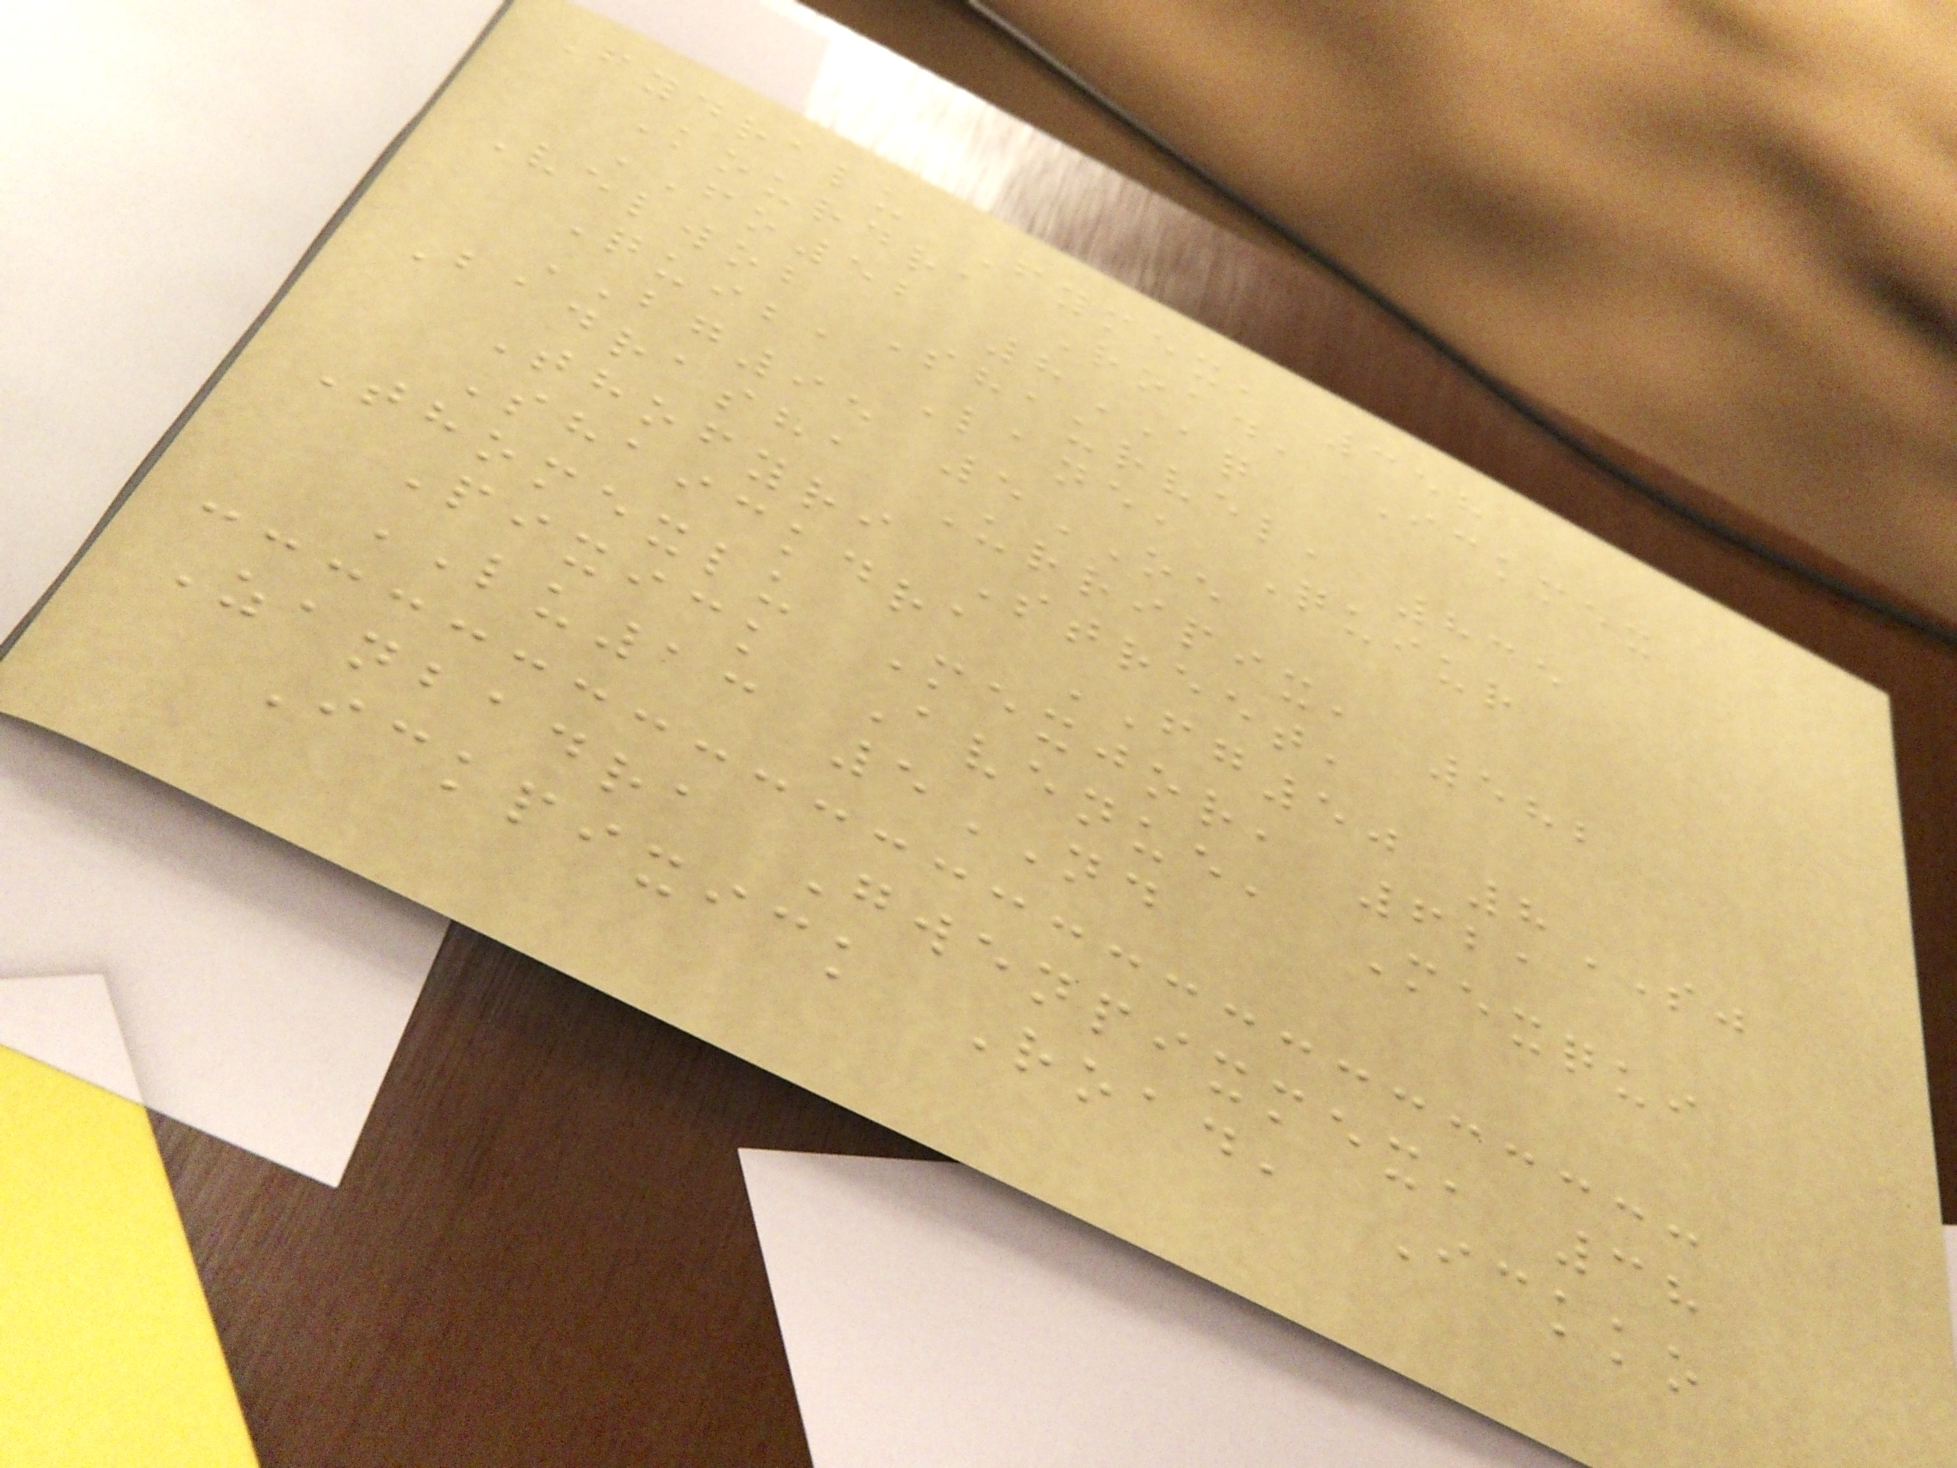Fydralu Fymex, 358
Kourdra Road, Ickmex
FO52 8AQ
Velwob Shaurvel, 835
Quiba Lane, Quiur
BG95 5OE
Badrasha Urripix, 582
Thofyri Street,
Shaickdra FG50 8SJ
Thomexlu Mexjor, 621
Pixick Avenue, Mexqui
LU13 5ND
Zanbadra Gwenpixmex, 38
Ickpixick Road, Ickko
